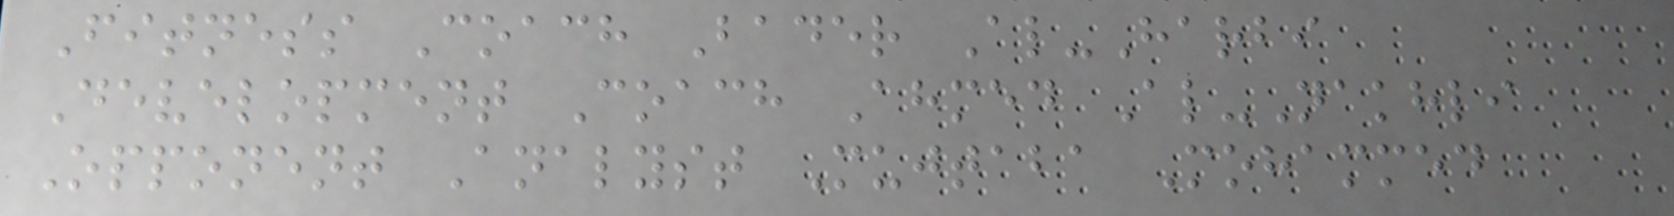Fitness Coach Bader Al-Harbi
Development Coach Ahmed Al-Nakhli
Opponent Analyst Mujtaba Mohammed
